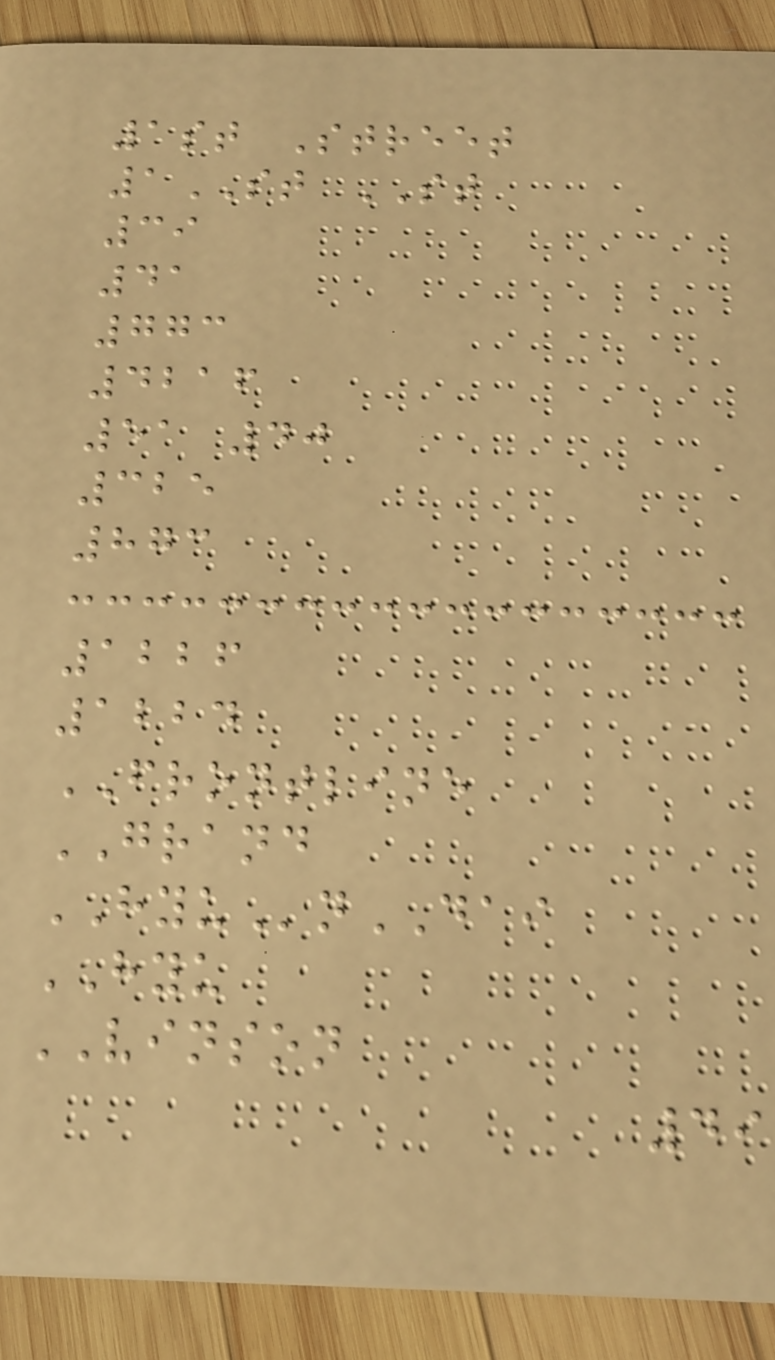1st Street
1ST ST
39
41
773
4216
51 40
325
873
1226
1224
FRONTLINE
GRAND
HYUnDAI
HYU
VINSON
49
